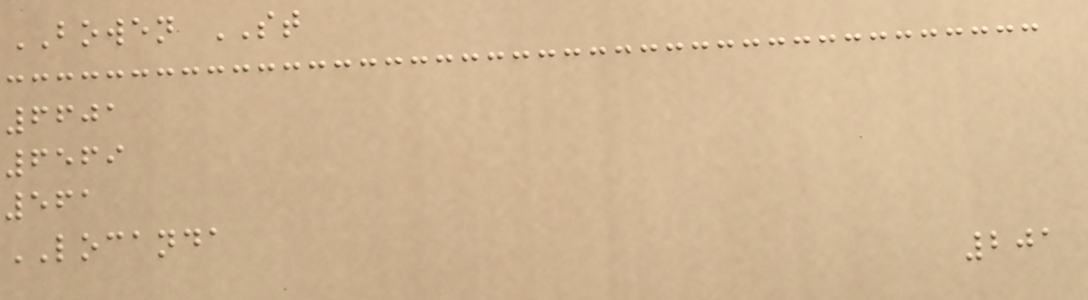BOWEN ST
6601
6569
561
LOCANDA
201
